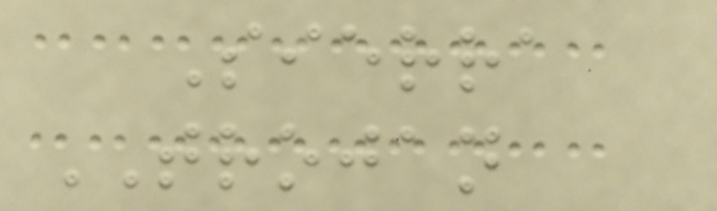Sierra
TROJAN
